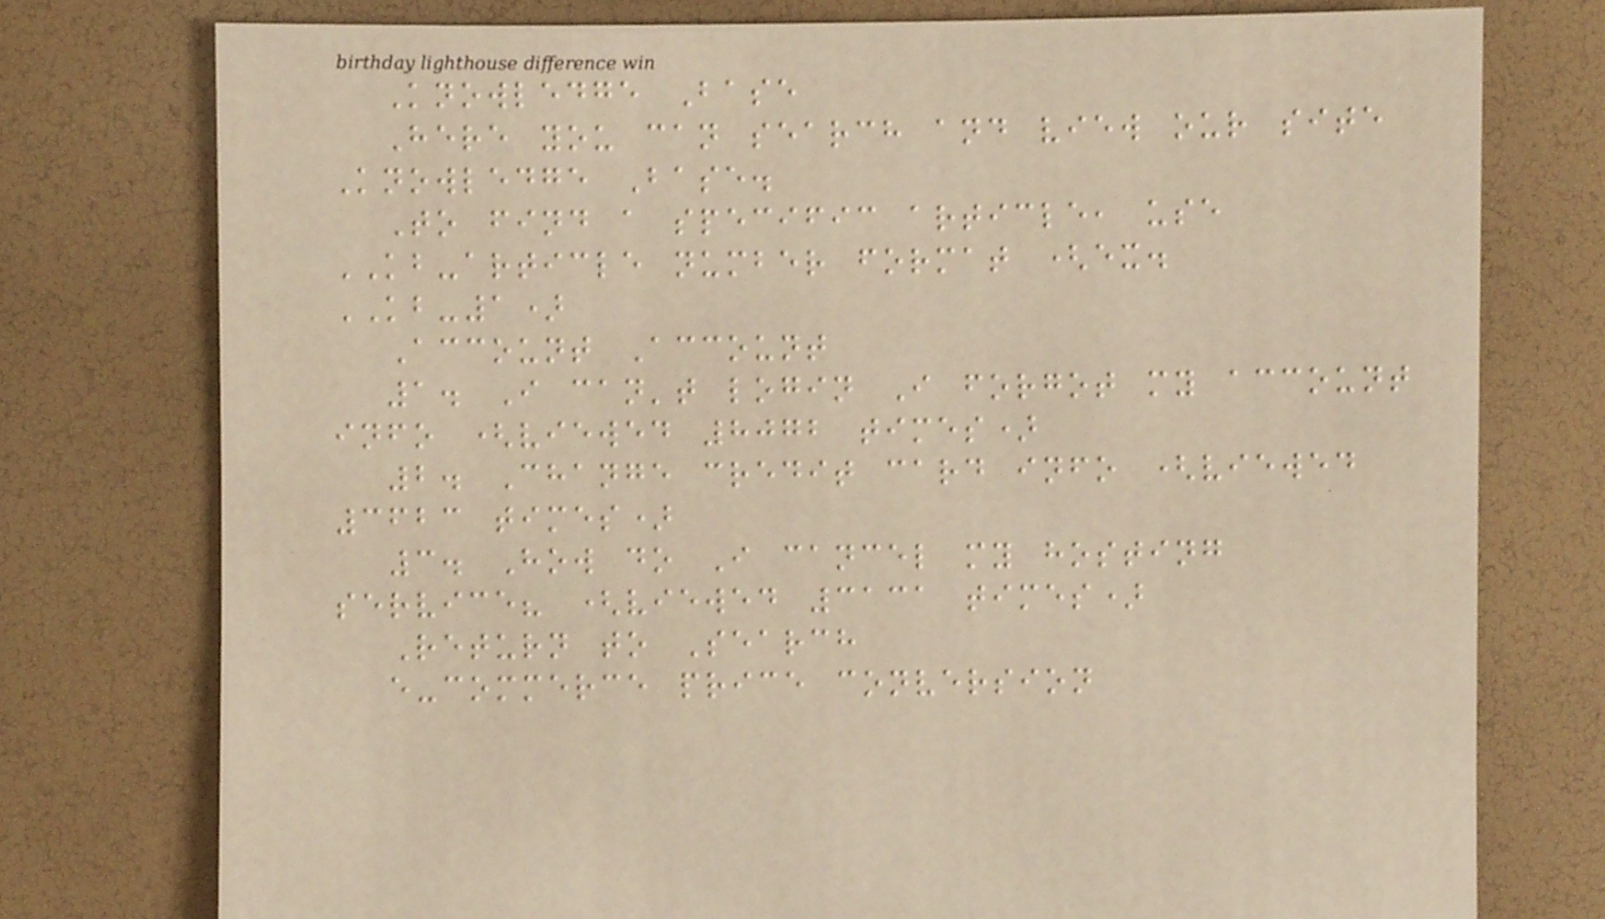Knowledge Base
Here you can search and view our site
Knowledge Base.
To find a specific article, use
KB-article number format (ex.
KB-1)
Account Account
1. I can't login I forgot my account
info (viewed 8072 times)
2. Change credit card info (viewed
3623 times)
3. How do I cancel my hosting
service? (viewed 3131 times)
Return to Search
e-commerce price conversion
